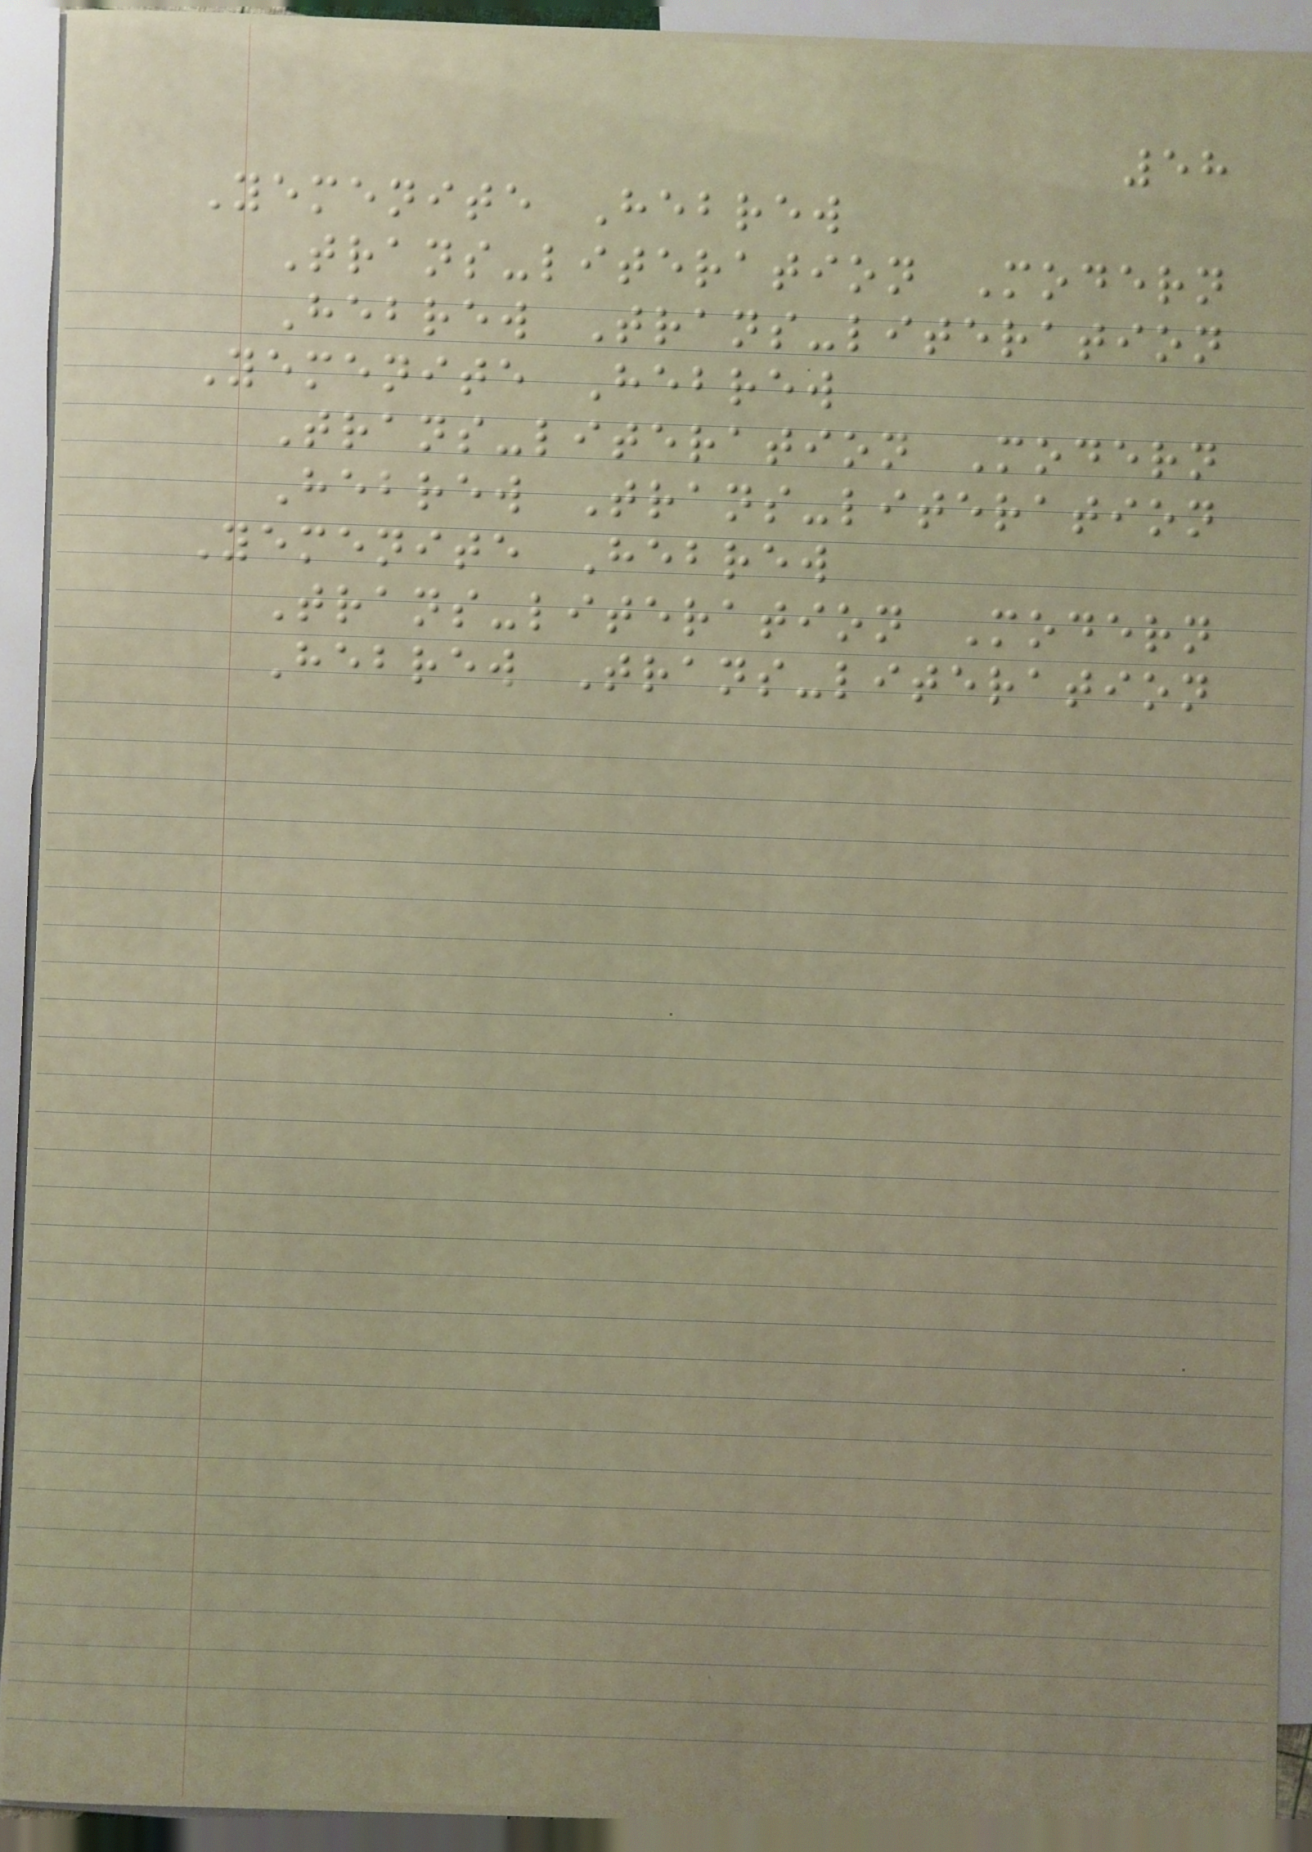58
Yemenite Hebrew
Trans-literation Modern
Hebrew Trans-literation
Yemenite Hebrew
Trans-literation Modern
Hebrew Trans-literation
Yemenite Hebrew
Trans-literation Modern
Hebrew Trans-literation
